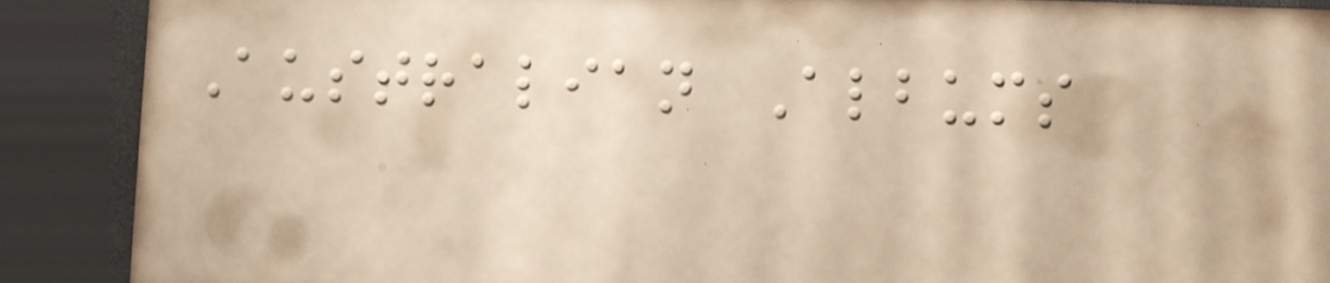Australian Albums
